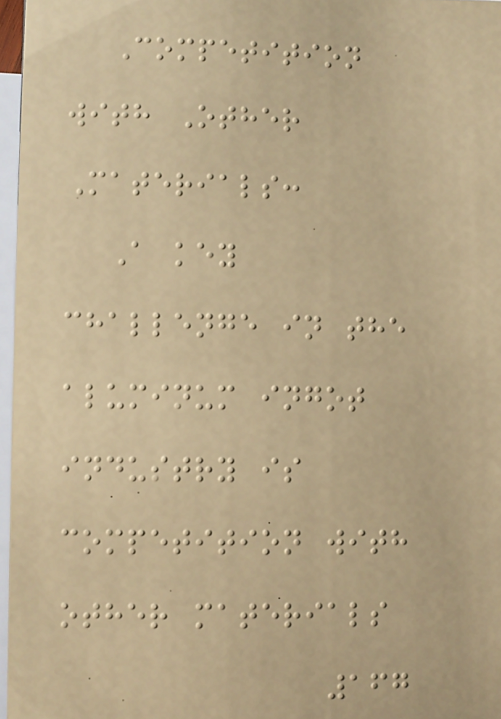Competition
with Other
Materials:
A key
challenge in the
aluminum ingot
industry is
competition with
other materials
167
